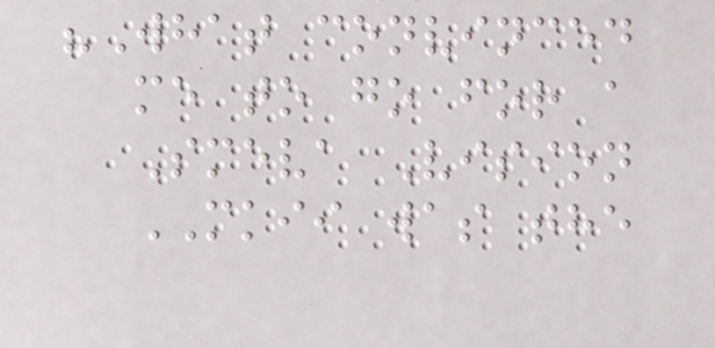"What convinced
me to go for a
Smeva Vision
MKII was the
